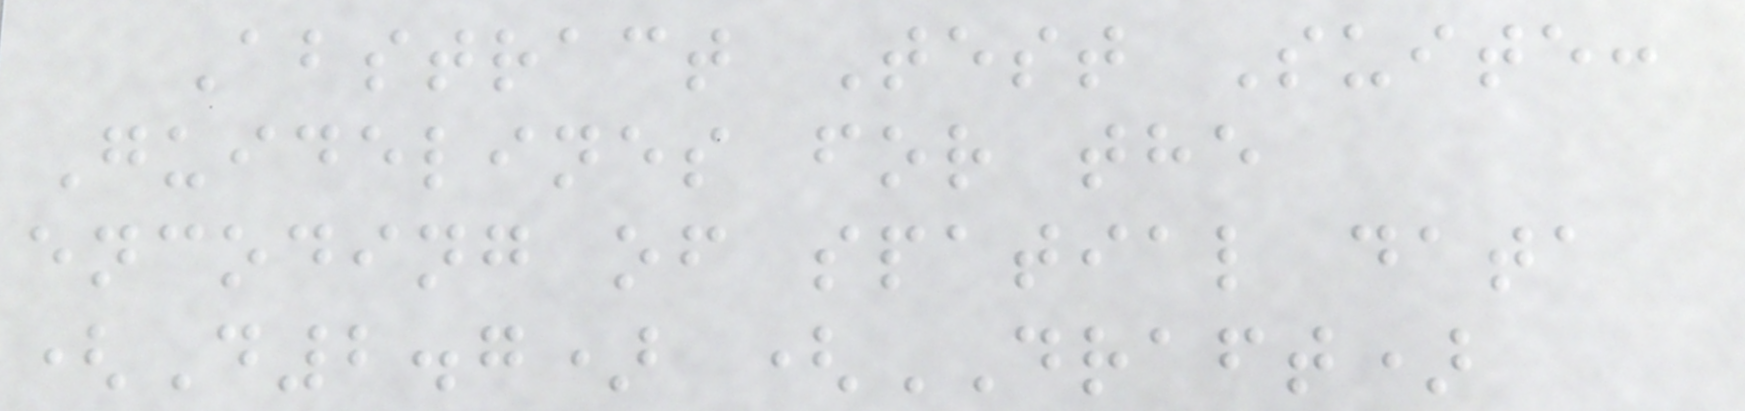Abstract Test Suite:
Guidelines for the
encoding of spatial data
(D2.7) (DRAFT)
